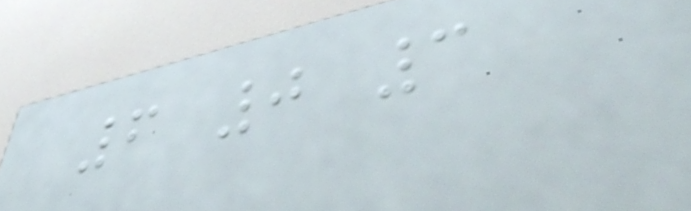6 0 3
